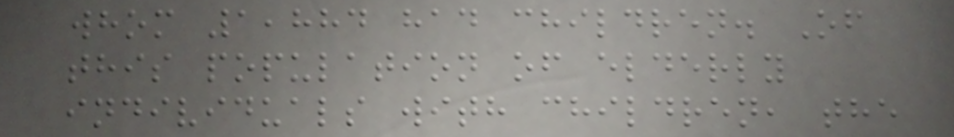whom 1,884 had children. Of
this population of elderly
individuals with children, the
